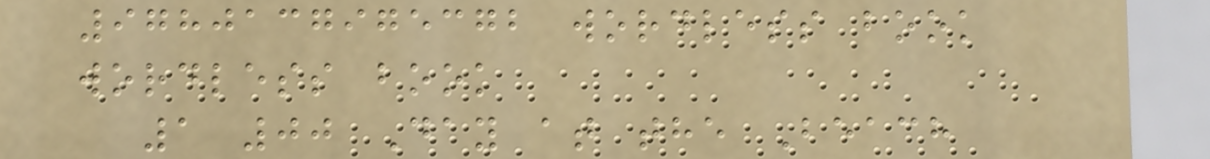9780137975372 wordless book
wordless book
1 00 Day at the Beach
